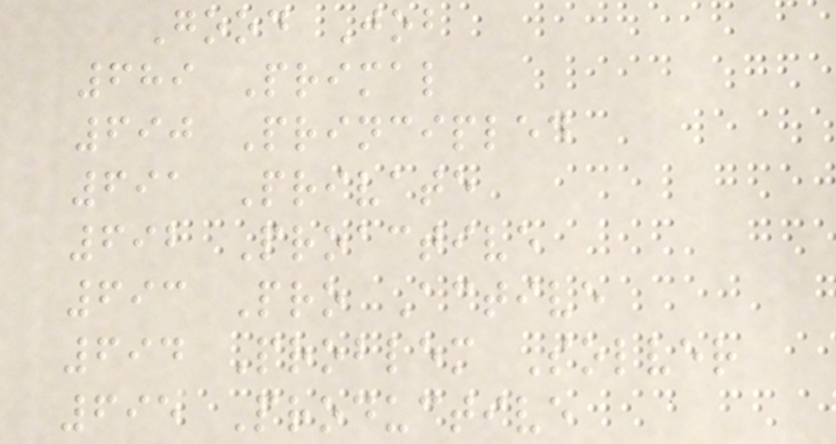Good Job
689 Primal
690 Principled
691 Private
692 Proactive
693 Pro Active
694 Problem Solver
695 Productive
